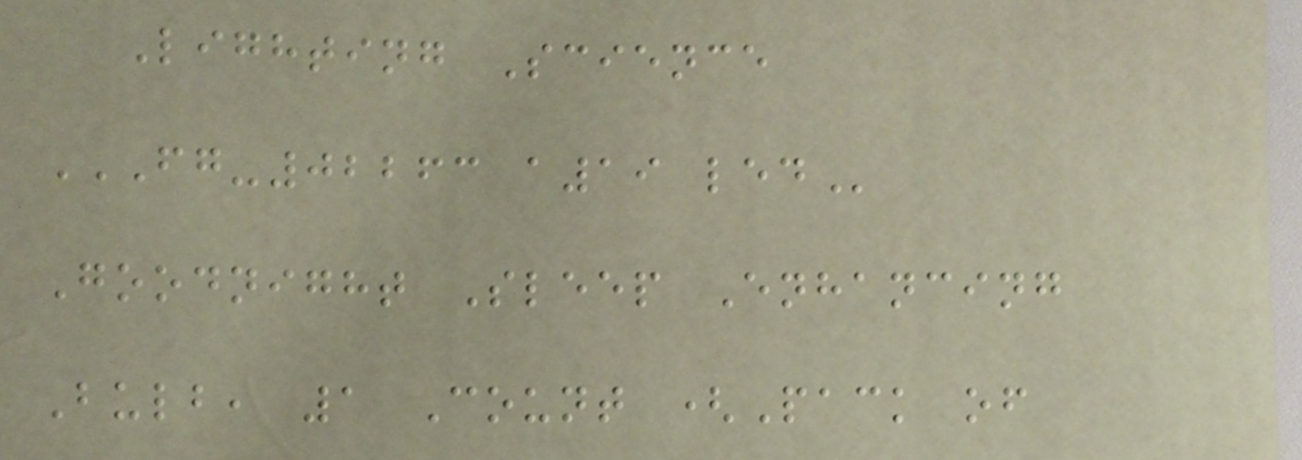Lighting Science
FG-02263 A19 LED
Goodnight Sleep Enhancing
Bulb, 1 Count (Pack of
